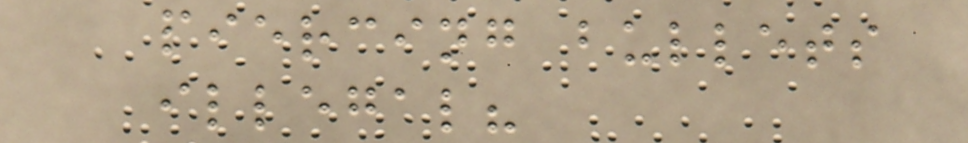piercing bullets
illegal?
